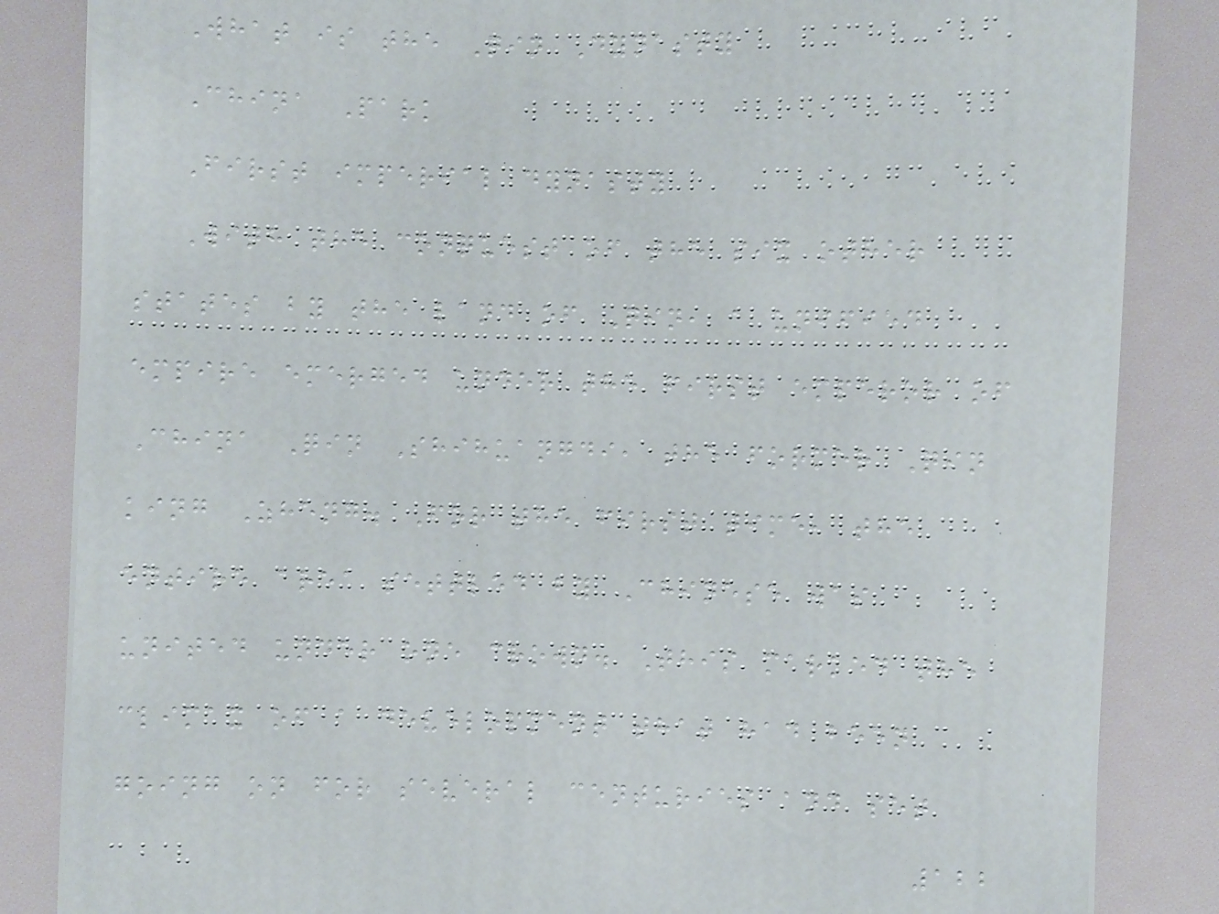What is the Qin Dynasty
China Park
First imperial dynasty
With the conquest of the six other
states by the land of Qin, a unified
empire emerged under the first emperor of
China Qin Shihuangdi, the former Qin
king Zheng. For the first time, the
entire area settled by Chinese was
united under one crown. This marked the
climax of a development that had been
going on for several centuries and set
122
